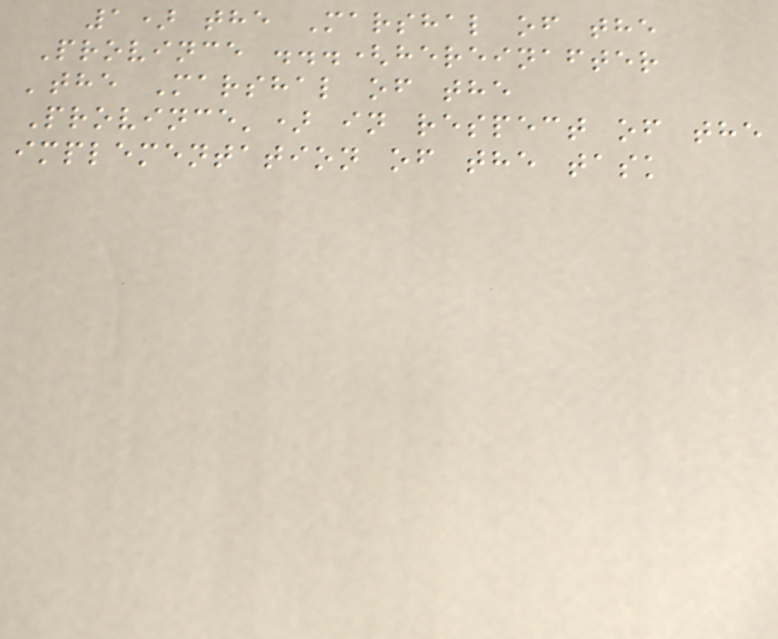1) the Marshal of the
Province ...(hereinafter
'the Marshal of the
Province') in respect of the
implementation of the task
